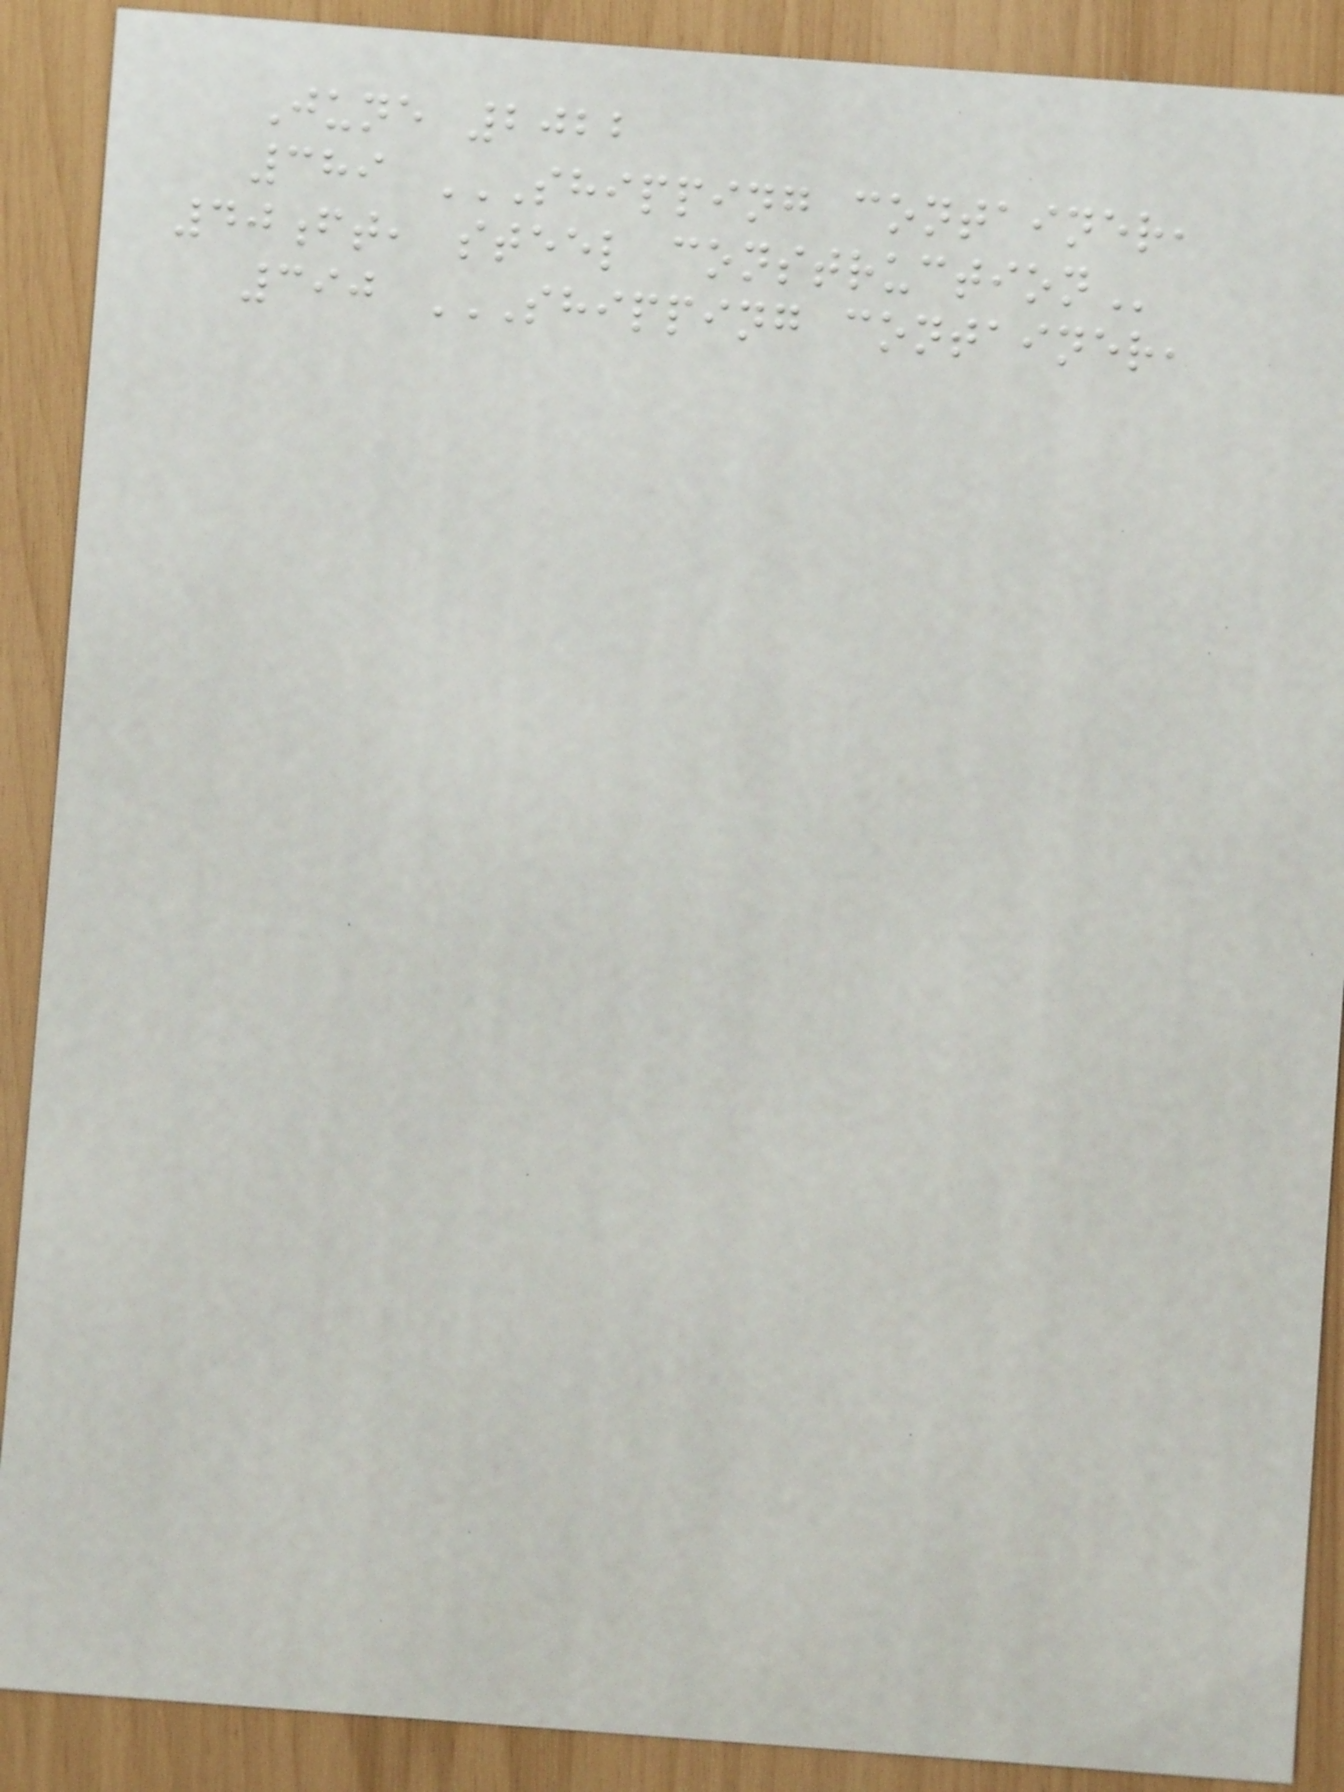June 2022
389 SHIPPING CONTAINER,
40FT, STEEL CONSTRUCTION
390 SHIPPING CONTAINER,
